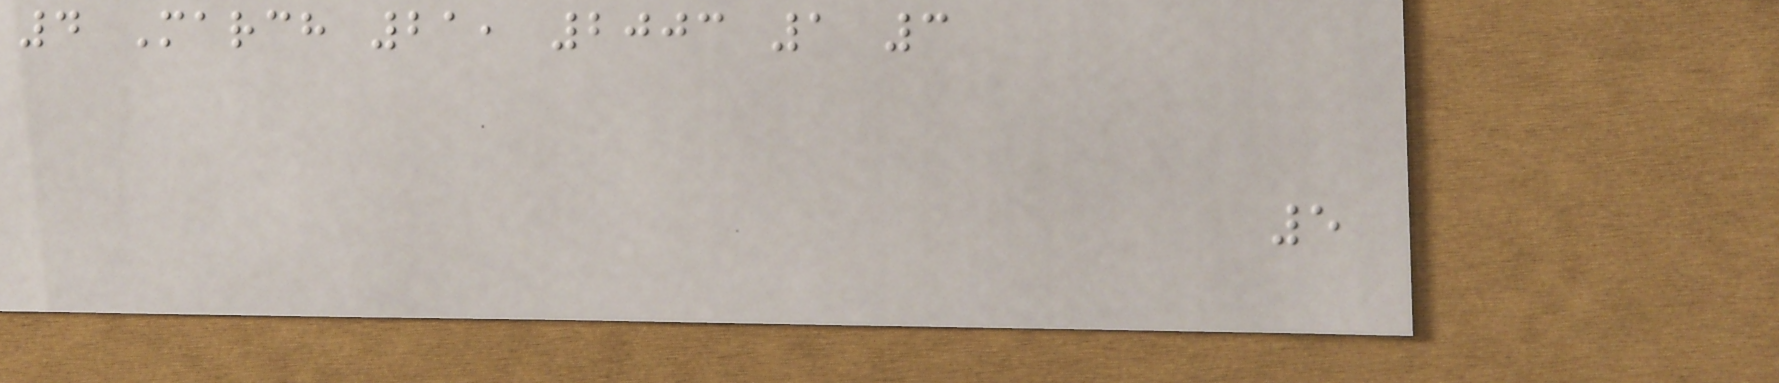4 March 21, 2003 1 3
5
